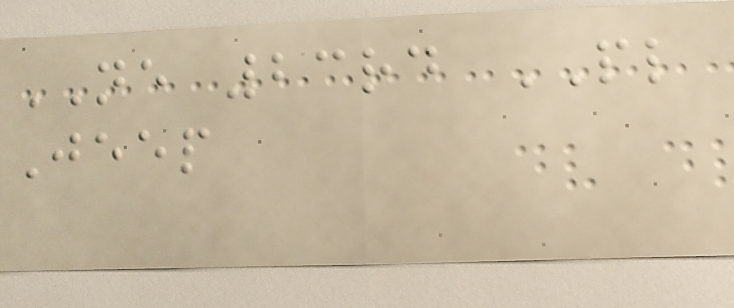NE 23rd PL
Jeep
